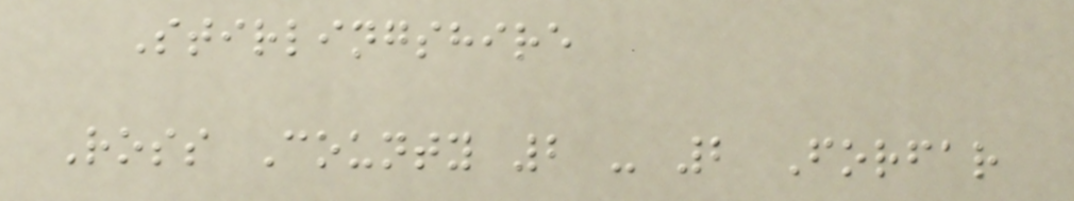Stirlingshire
Ross County 2 - 2 Forfar
